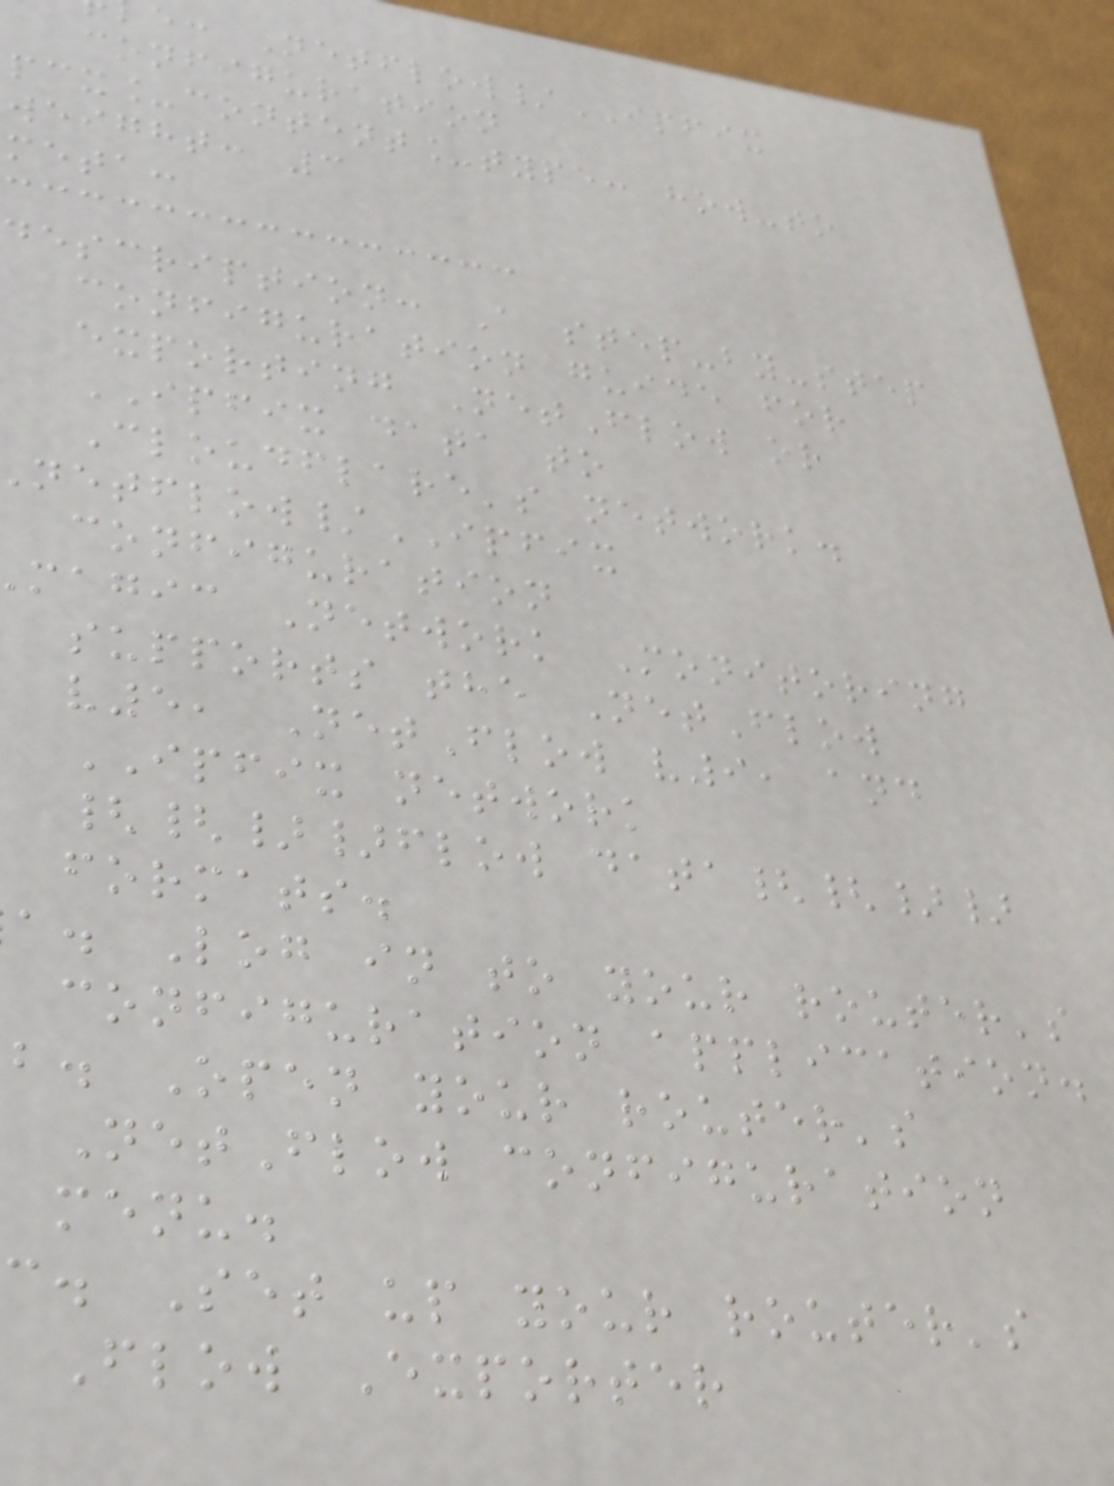e: Netflow/IPFIX
configuration
pcx_content_type: how-to
weight: 3
meta:
description: A step-by-step
configuration guide for
exporting NetFlow or
IPFIX data to
Cloudflare's network.
etflow/IPFIX
configuration
magic Network Monitoring
supports the NetFlow
v5, NetFlow v9, and
IPFIX network
{{}}flow data{{}}
formats.
a. Log in to your router's
configuration application.
b. Open your router's
NetFlow configuration
menu.
c. Set up your router's
Flow Exporter
